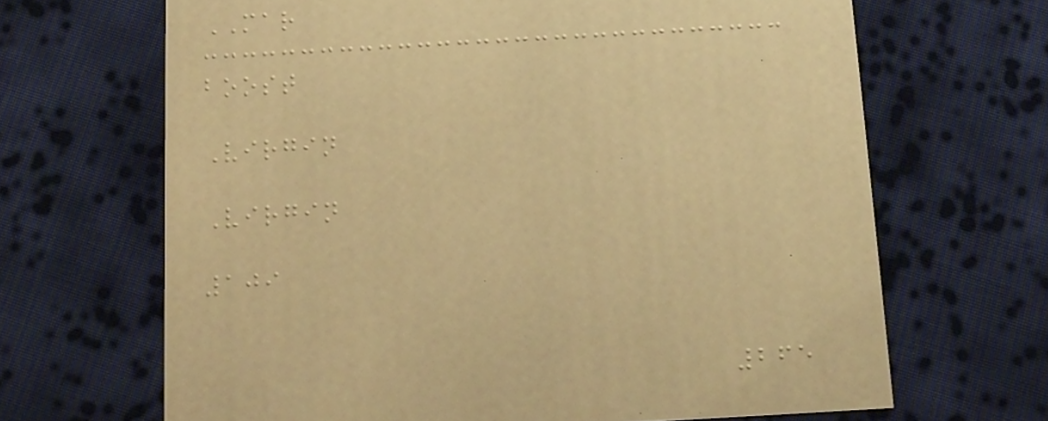MAR
boost
Virgin
Virgin
109
265
